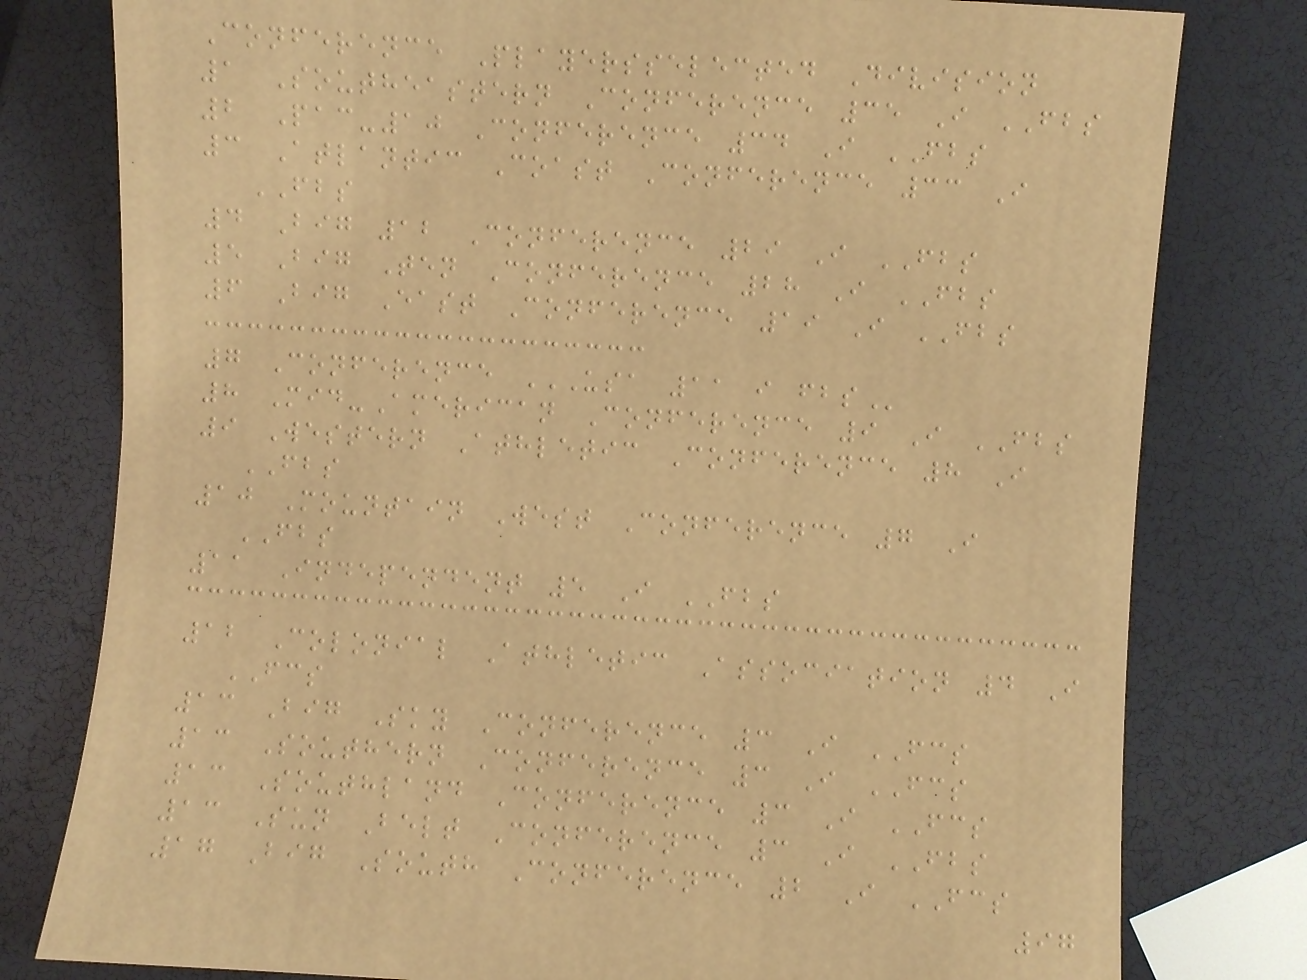Conference Playersselected Division
1 Southeastern Conference 35 I FBS
2 Pac-10 Conference 34 I FBS
3 Atlantic Coast Conference 33 I
FBS
4 Big 12 Conference 29 I FBS
5 Big Ten Conference 28 I FBS
6 Big East Conference 19 I FBS
7 Conference USA 11 I FBS
8 Mid-American Conference 9 I FBS
9 Western Athletic Conference 8 I
FBS
10 Mountain West Conference 7 I
FBS
11 Independent 5 I FBS
12 Colonial Athletic Association 4 I
FCS
13 Big Sky Conference 3 I FCS
13 Southern Conference 3 I FCS
13 Southland Conference 3 I FCS
13 Sun Belt Conference 3 I FBS
17 Big South Conference 2 I FCS
97
